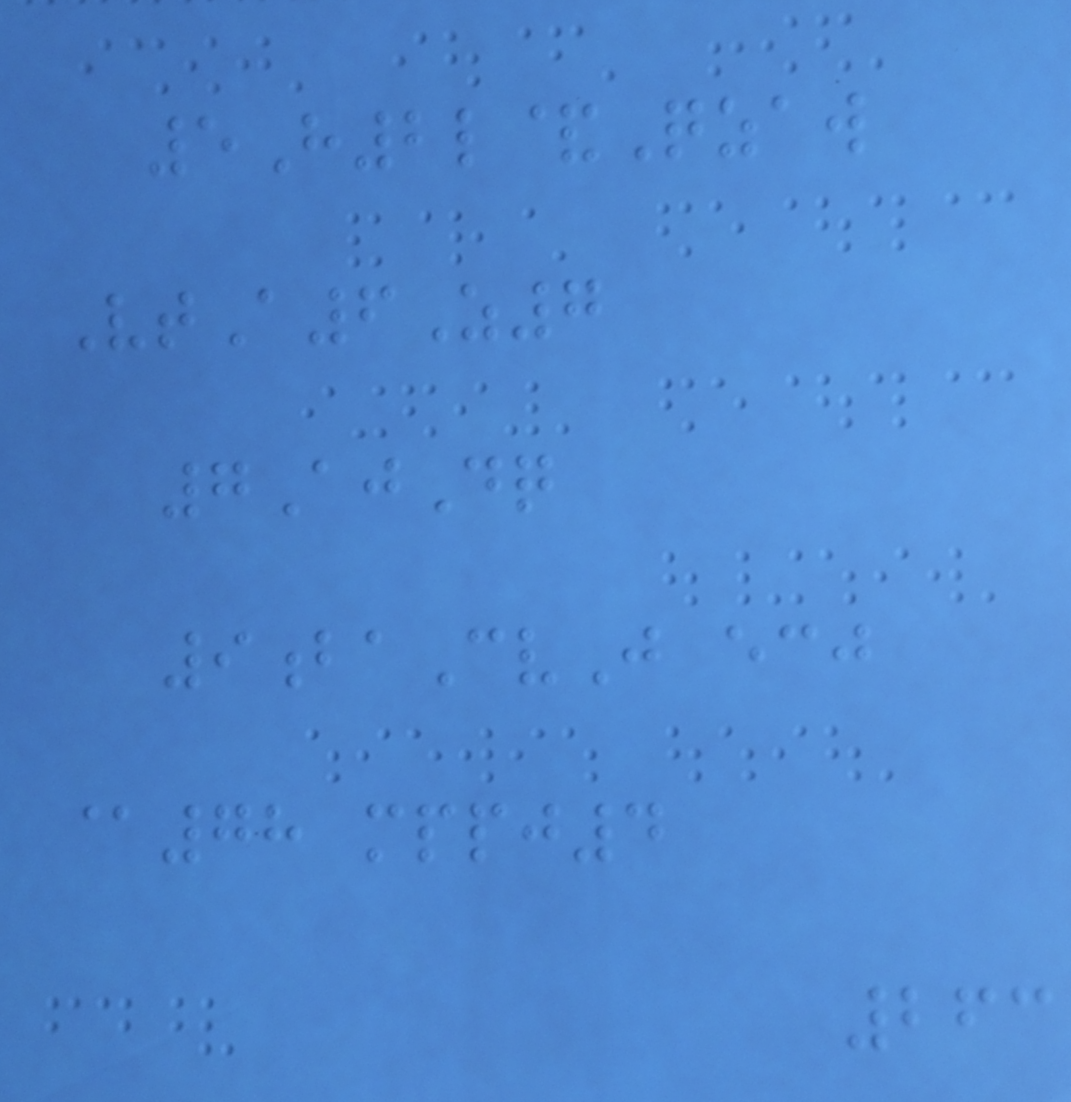5H2l&Qzaw
VtA6Z7
7AjDq
9baCvJ ecj
@78 mppj4
263
